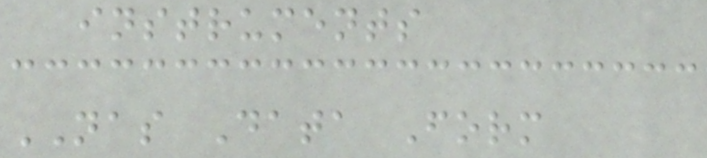instruments
NAS Data Form
